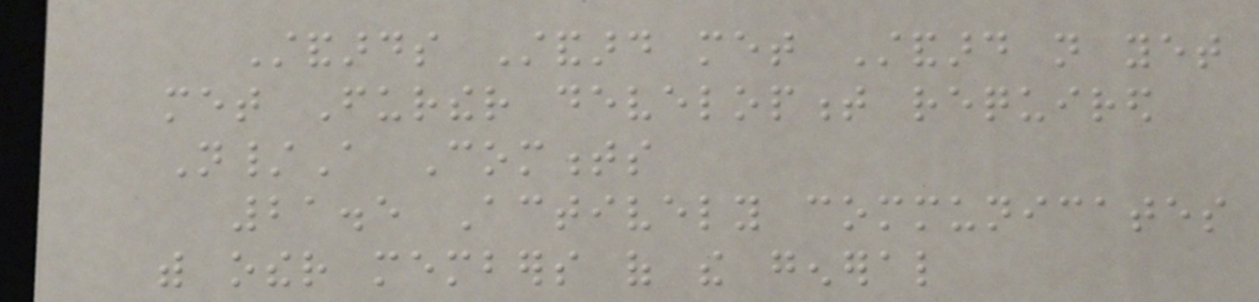Standards Standard met Standard not yet
met Further development required
N/A Comments
21.5 Actively communicates
with other members of the general
